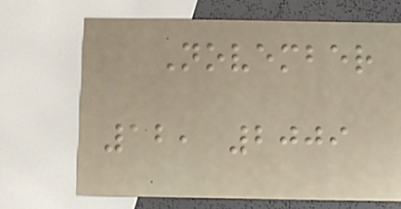November
12, 2009
